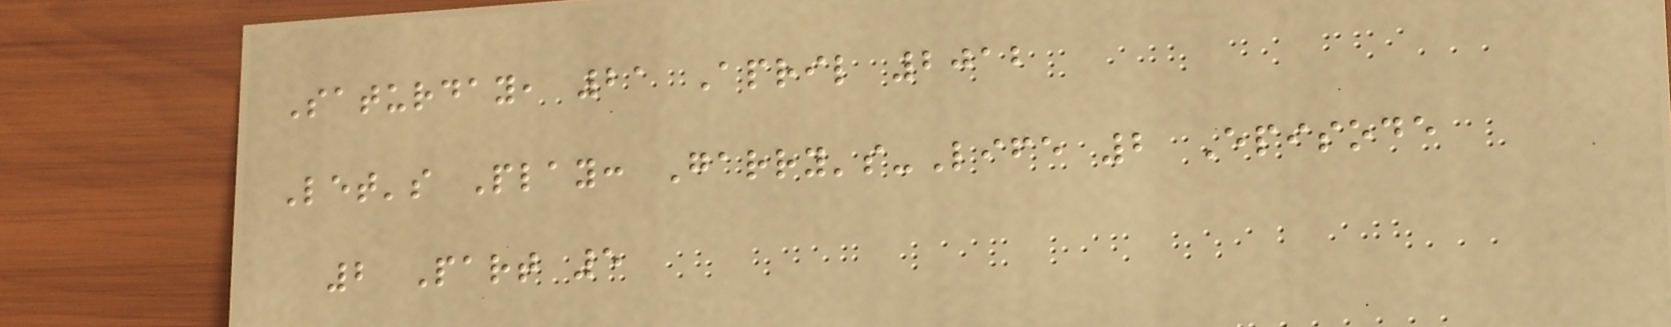Saturday, 21 April 2012
Let's Play: Garry's-Life 2 Episode
2 Part 5
